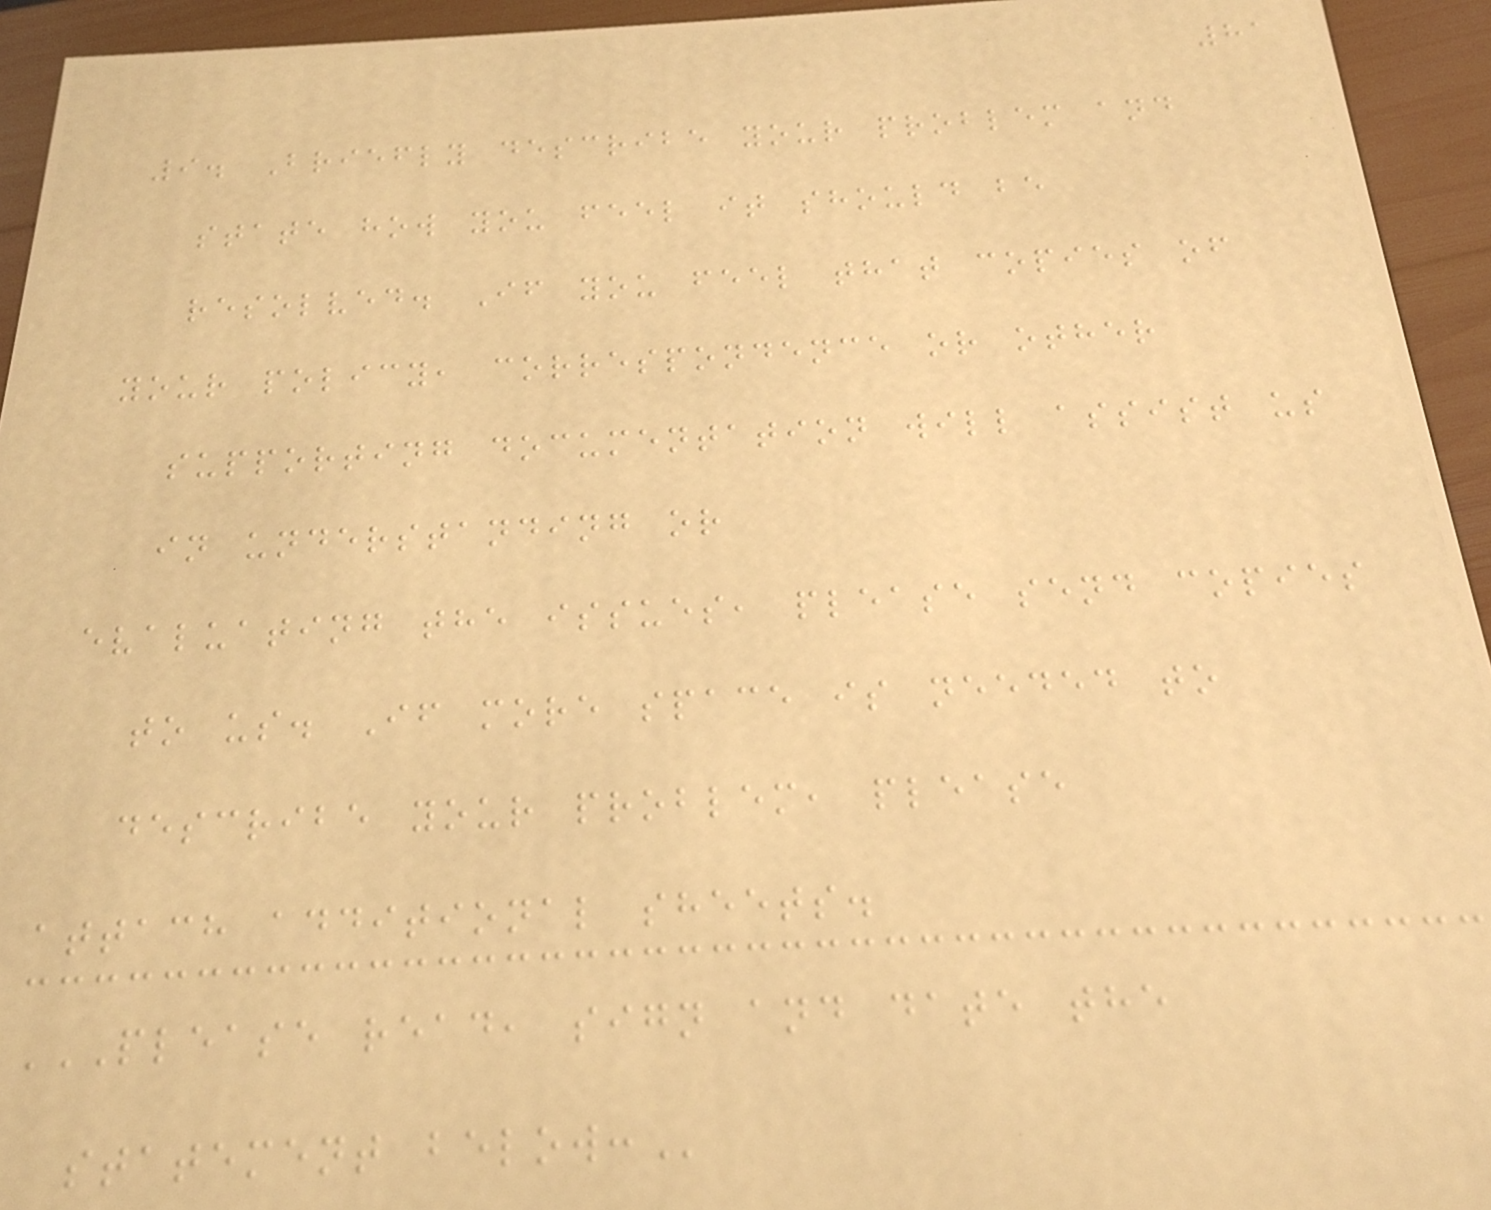81
9. Briefly describe your problem and
state how you feel it should be
resolved. If you feel that copies of
your policy, correspondence or other
supporting documentation will assist us
in understanding or
evaluating the issues, please send copies
to us. If more space is needed to
describe your problem, please
attach additional sheets.
PLEASE READ, SIGN AND DATE THE
STATEMENT BELOW:
